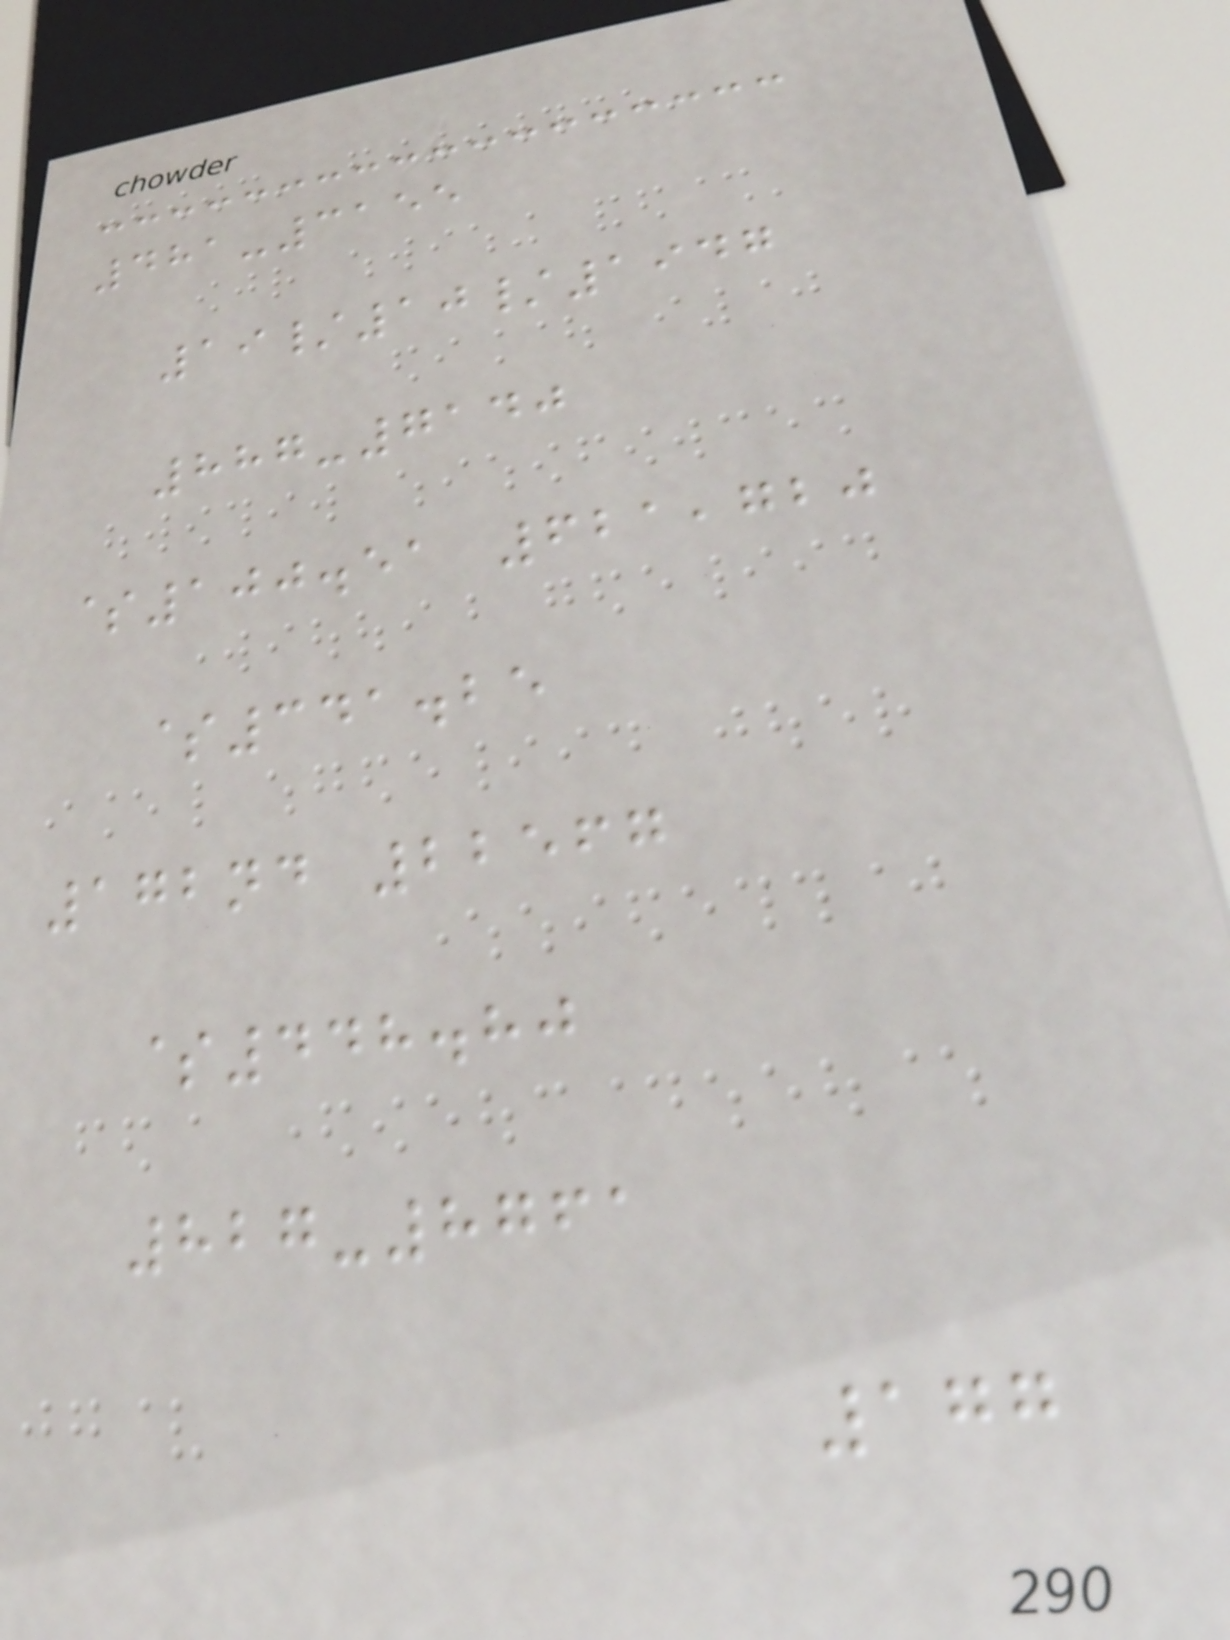481-3155
19/10/1947
887-7140
$100.51 621,720
$341.25
172nd 22567
$448.80
827-8761
177
